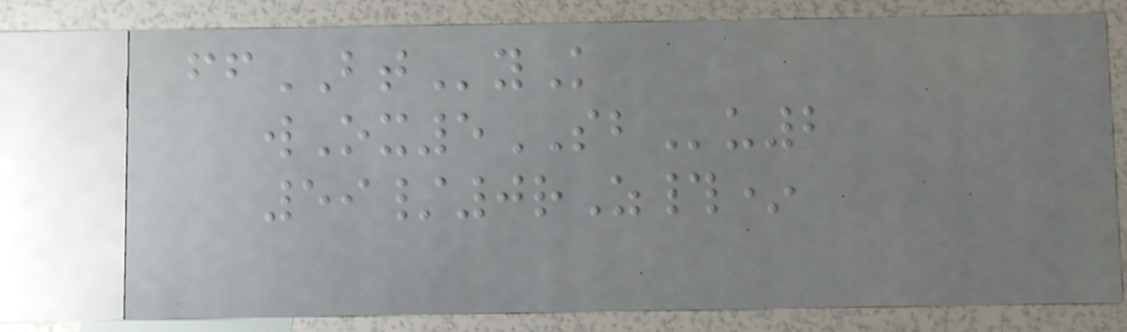ffBTyK
wOx5SBu2
59/0rZ#*
